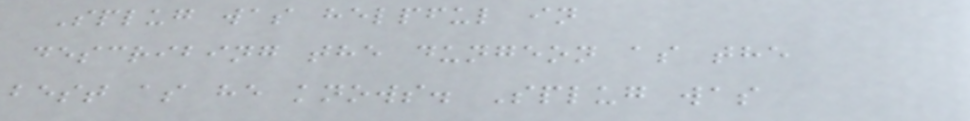Splug was helpful in
describing the dungeon as the
best as he knows. Splug was
